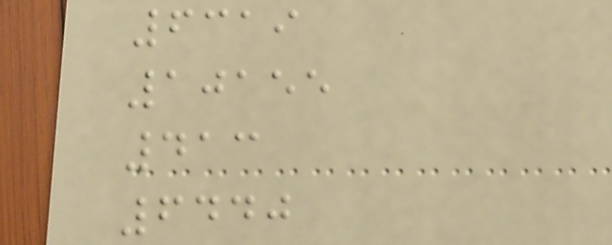6319
10155
413
6440
